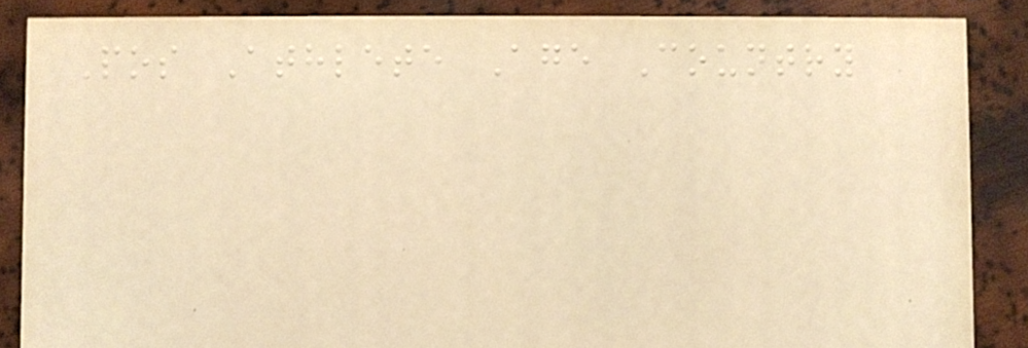Pos Athlete Age Country
